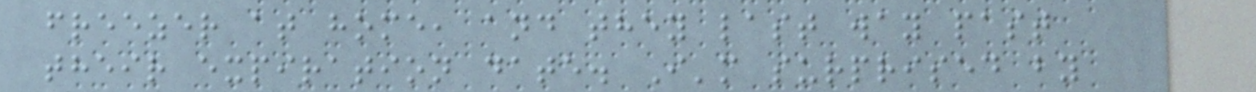freezer at home, and they last way past
their expiration date. I'm surprised by
